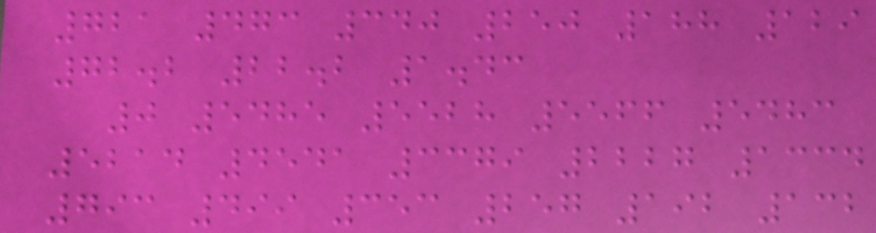721 473 340 250 188 129
72.2 22.2 1.43
0 5485 5528 5566 5483
5214 4541 3379 2227 1334
793 499 353 257 192 132
